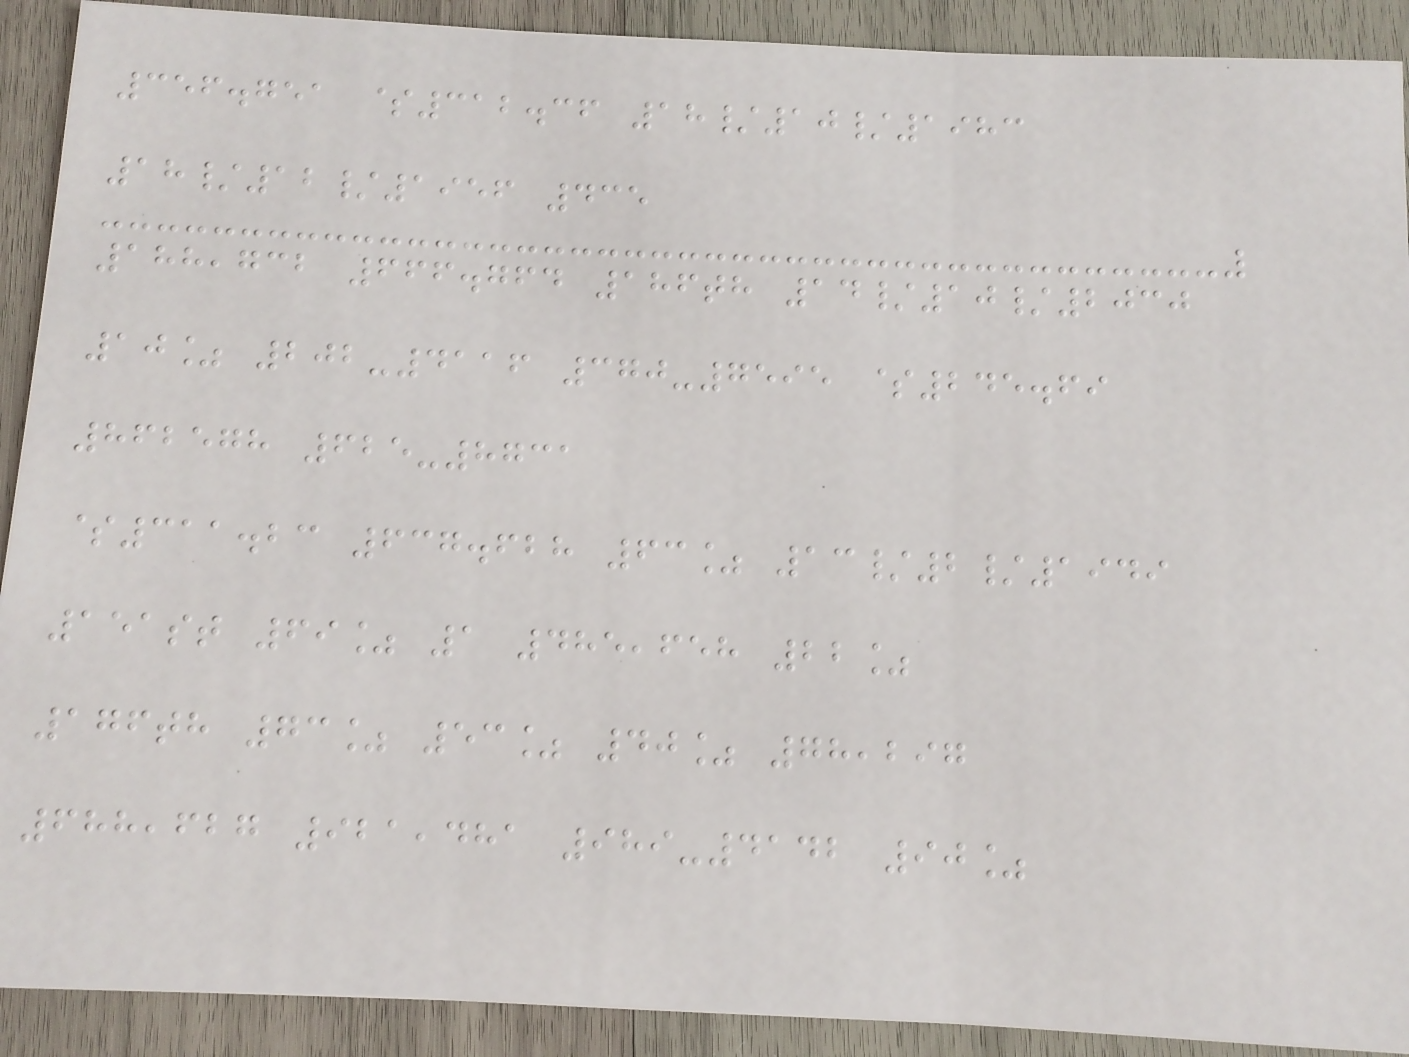356.751 $312.36 18/10/1983
18/12/1956 435
188,732 666.764 186th 14/10/2030
10% 202-4116 370-7595 $245.69
862578 625-8731
$311.23 637.628 63% 13/2/1949
151st 69% 1 485,658 22%
176th 73% 53% 40% 78,297
688,627 921,481 989-4142 90%
